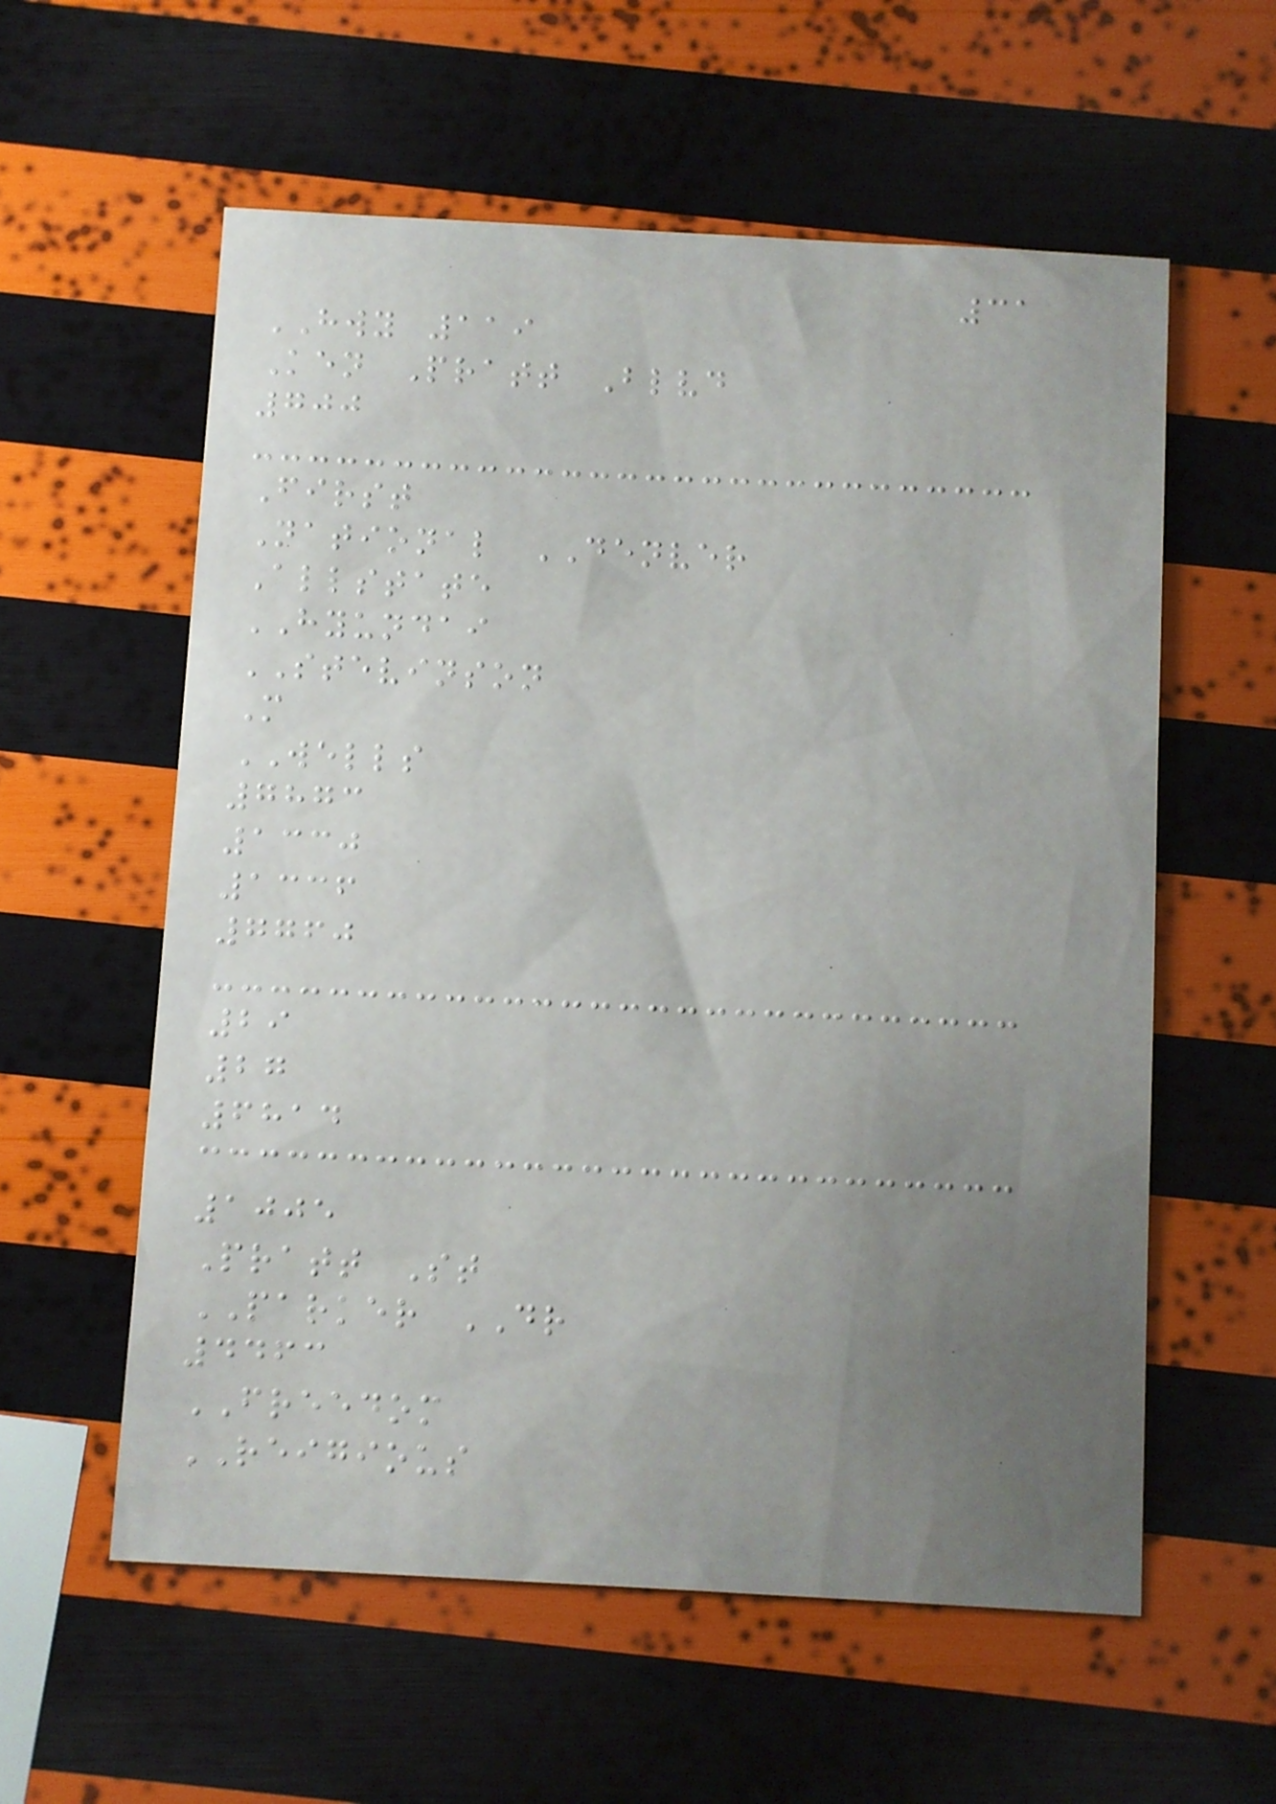31
HWY 119
Ken Pratt Blvd
700
First
National DENVER
Allstate
HYUNDAI
STEVINSON
M
WELLS
7873
1330
1336
7760
29
27
6814
1005
Pratt St
PARKER DR
4463
FREEDOM
REIGIOUS
